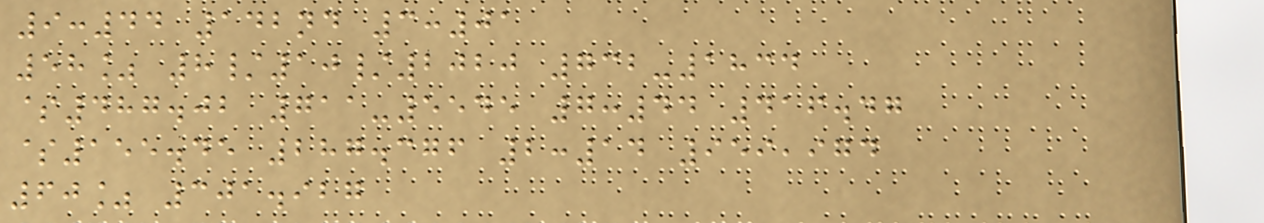9:44 142nd 3:01
58% 8/10/2020 732-1834
$487.02 711-5545 7:44 416.47
$155.45 287.376 2:14 959,974
60% 301.927
